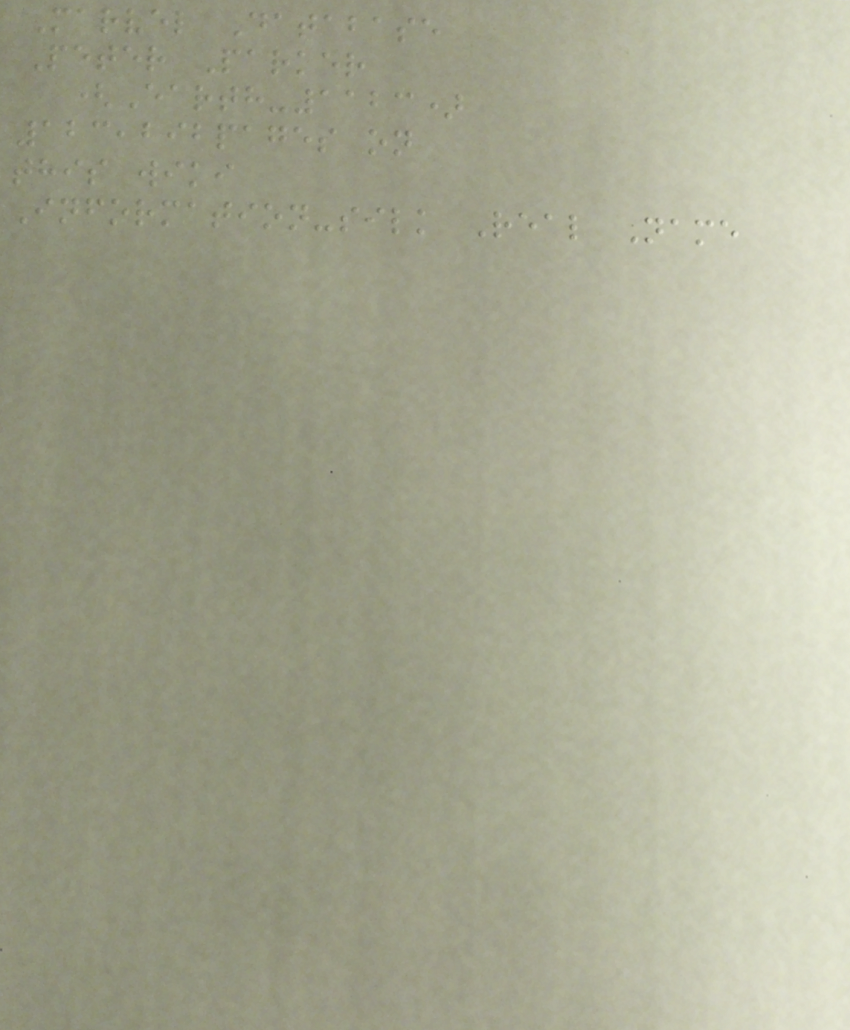Marvel Database
Peter Parker
(Earth-1123)
123,292pages on
this wiki
Information-silk Real Name
